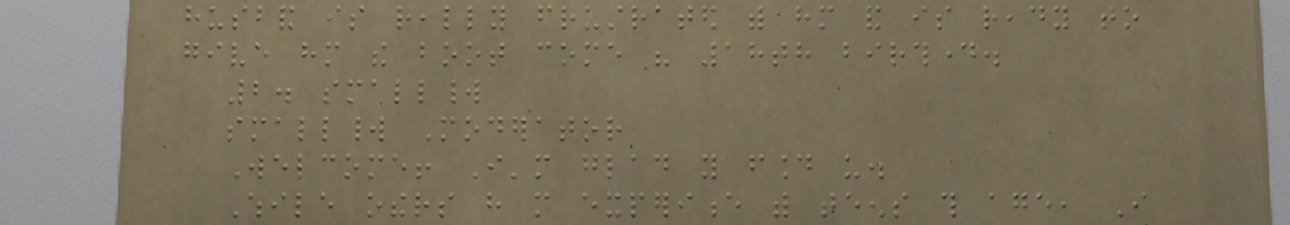husband is really frustrated with him and is ready to
give him the boot come his 18th birthday.
2. smallworld
smallworld Moderator
Welcome! I'm glad you found us.
While others have more experience with teens this age, I
